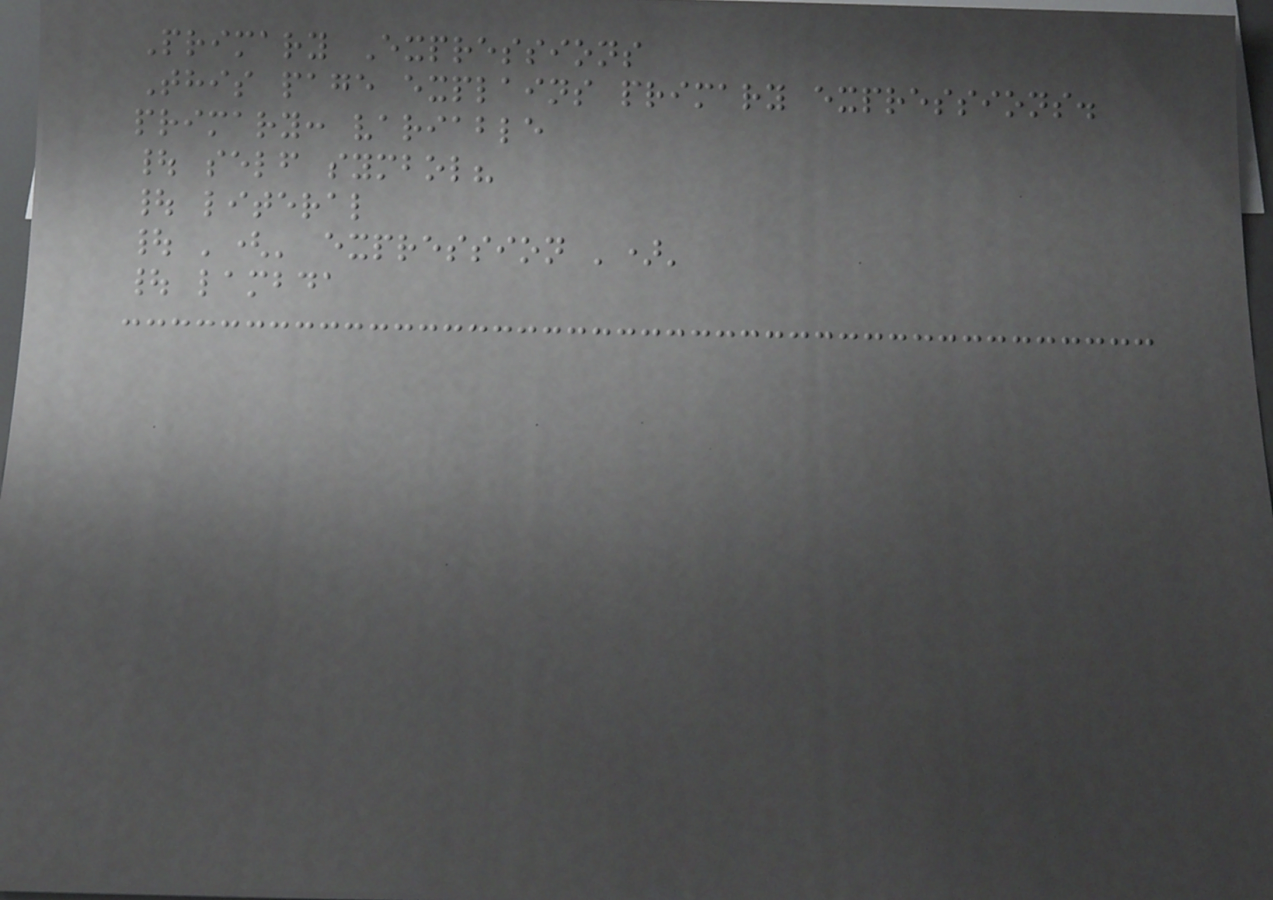Primary Expressions
This page explains primary expressions.
primary: variable
| self symbol?
| literal
| '(' expression ')'
| lambda
